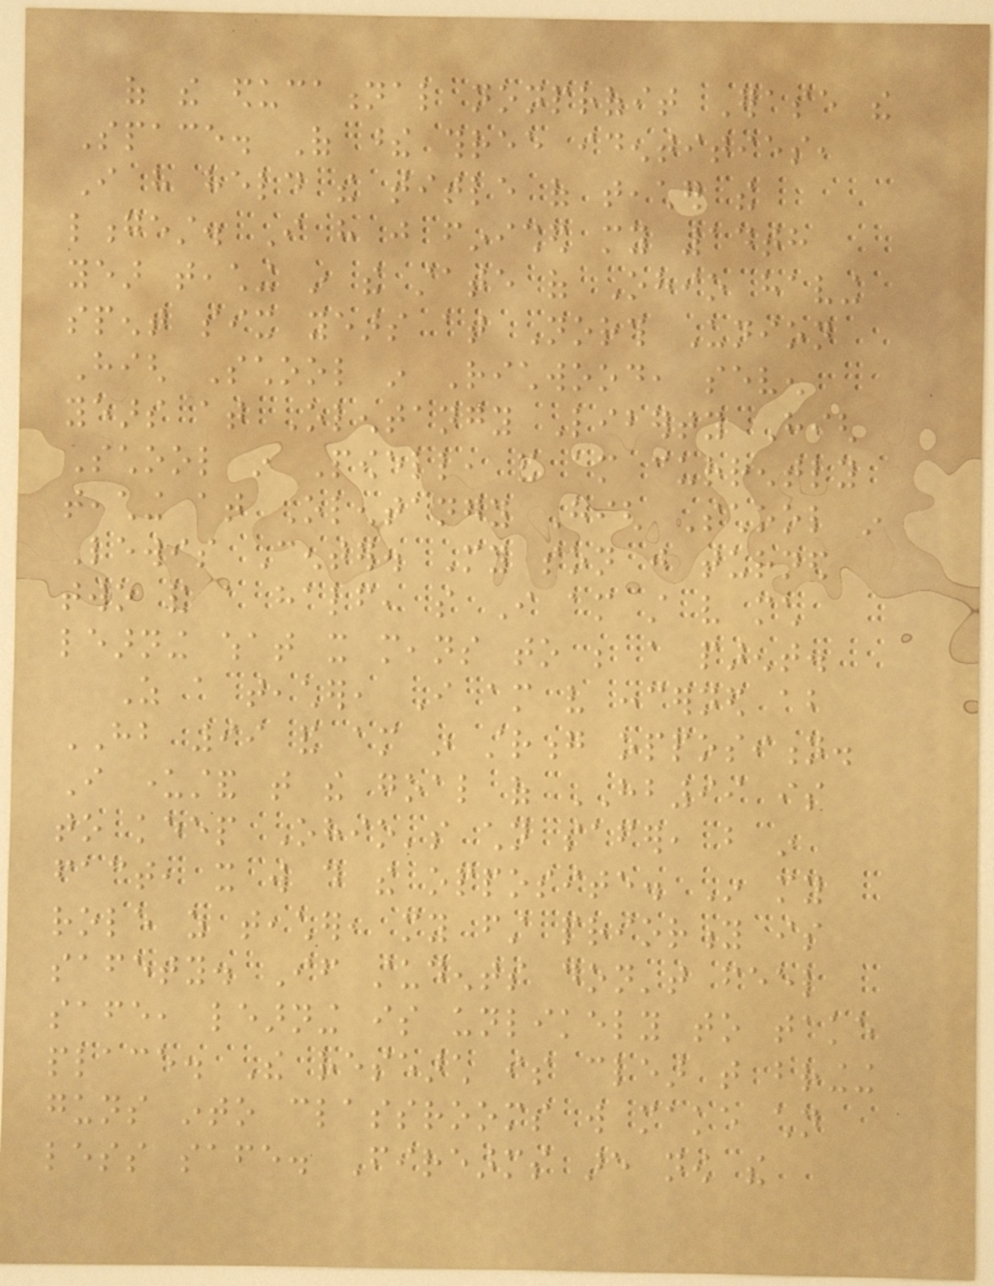of the educational nonprofit Erase the
Space. Of these three identities,
I have held the title of teacher the
longest. I have just finished my 14th
year teaching in the state of Ohio having
spent six years at North Union
High School in Richwood, seven
years at Olentangy Liberty High
School in Powell, and am currently
teaching at Olentangy High School in
Lewis Center. My son just turned
two and a half, so I am still very much
learning what it means to be a parent.
As a teacher, I am very concerned about
HB 99 and am in strong opposition.
I understand that the goal of HB99 is
to keep Ohio's children safer, but in
fact, it will do the opposite. In my
role as teacher, my first priority is
safety. If students don't feel
safe, learning is unlikely to take
place. The research is clear that bringing
guns into classrooms will make children
less safe. Firearms are now the
